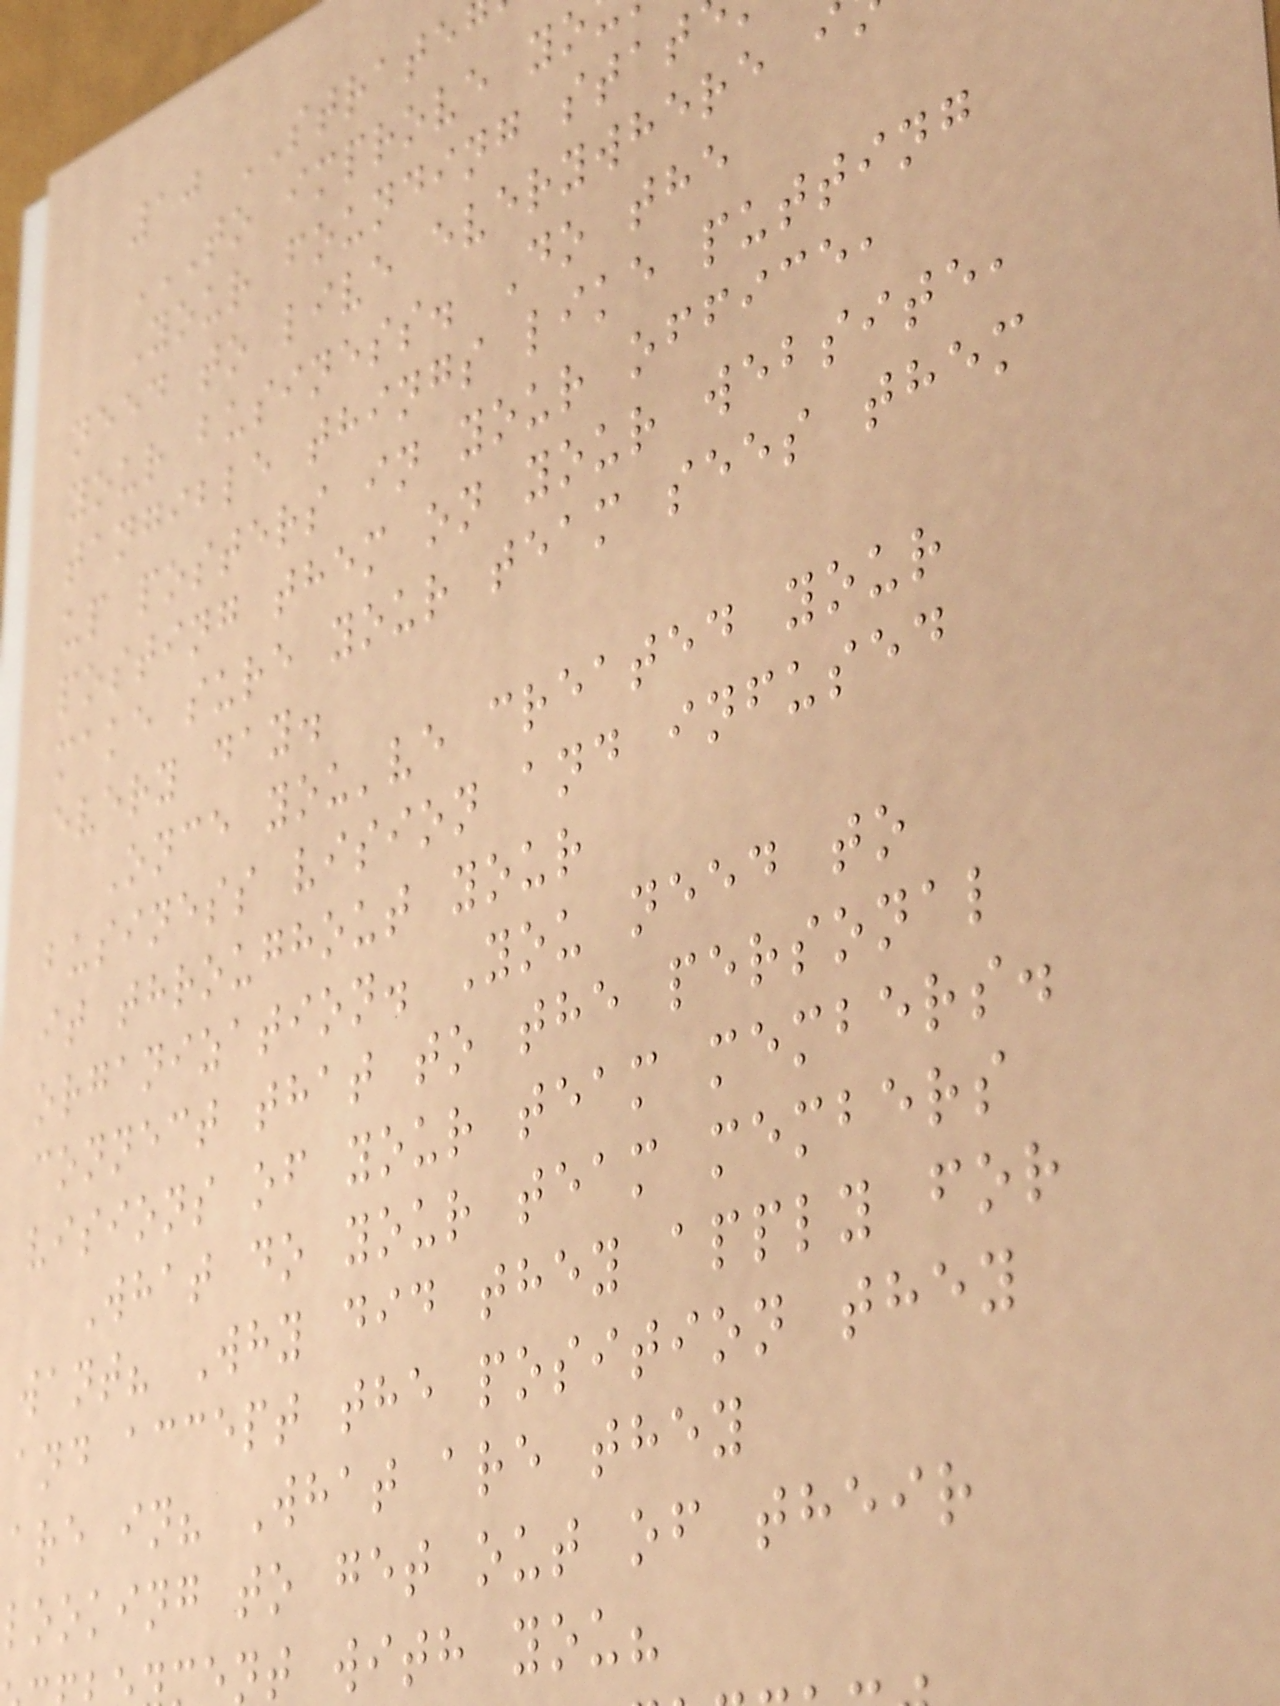10 STRATE
Your founding stat
need to live everywhere i
your business. Do the
tangible things like putting
up posters in your office,
posting them on your website,
make sure your team sees them
every day.
Once you've created your
business vision and infused
it throughout your
organization. You need to
connect that to the personal
visions of your team members.
What do your team members
want? Why did they apply for
and accept the position they
are in? What are they
looking to get out of their
nt with you?
